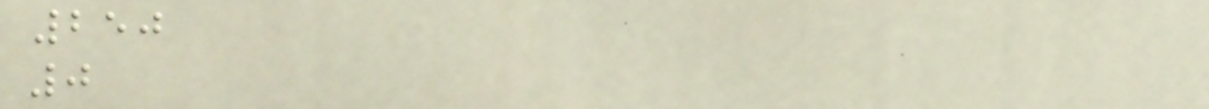250
0
